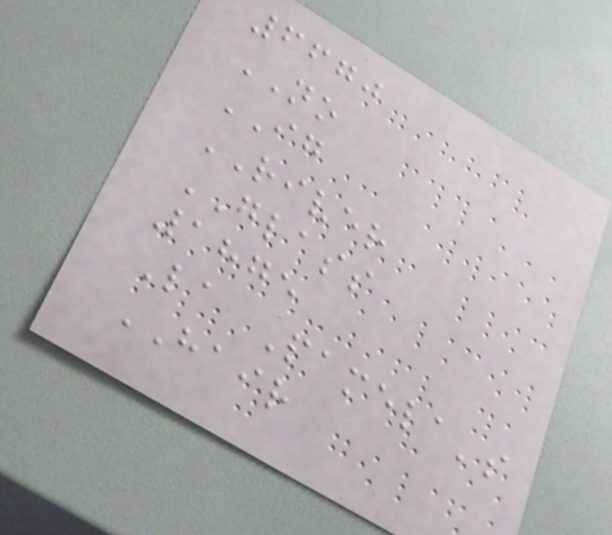6670
NO
IG
RIVER
GLASS
1875
La Pamela's
HAIR
